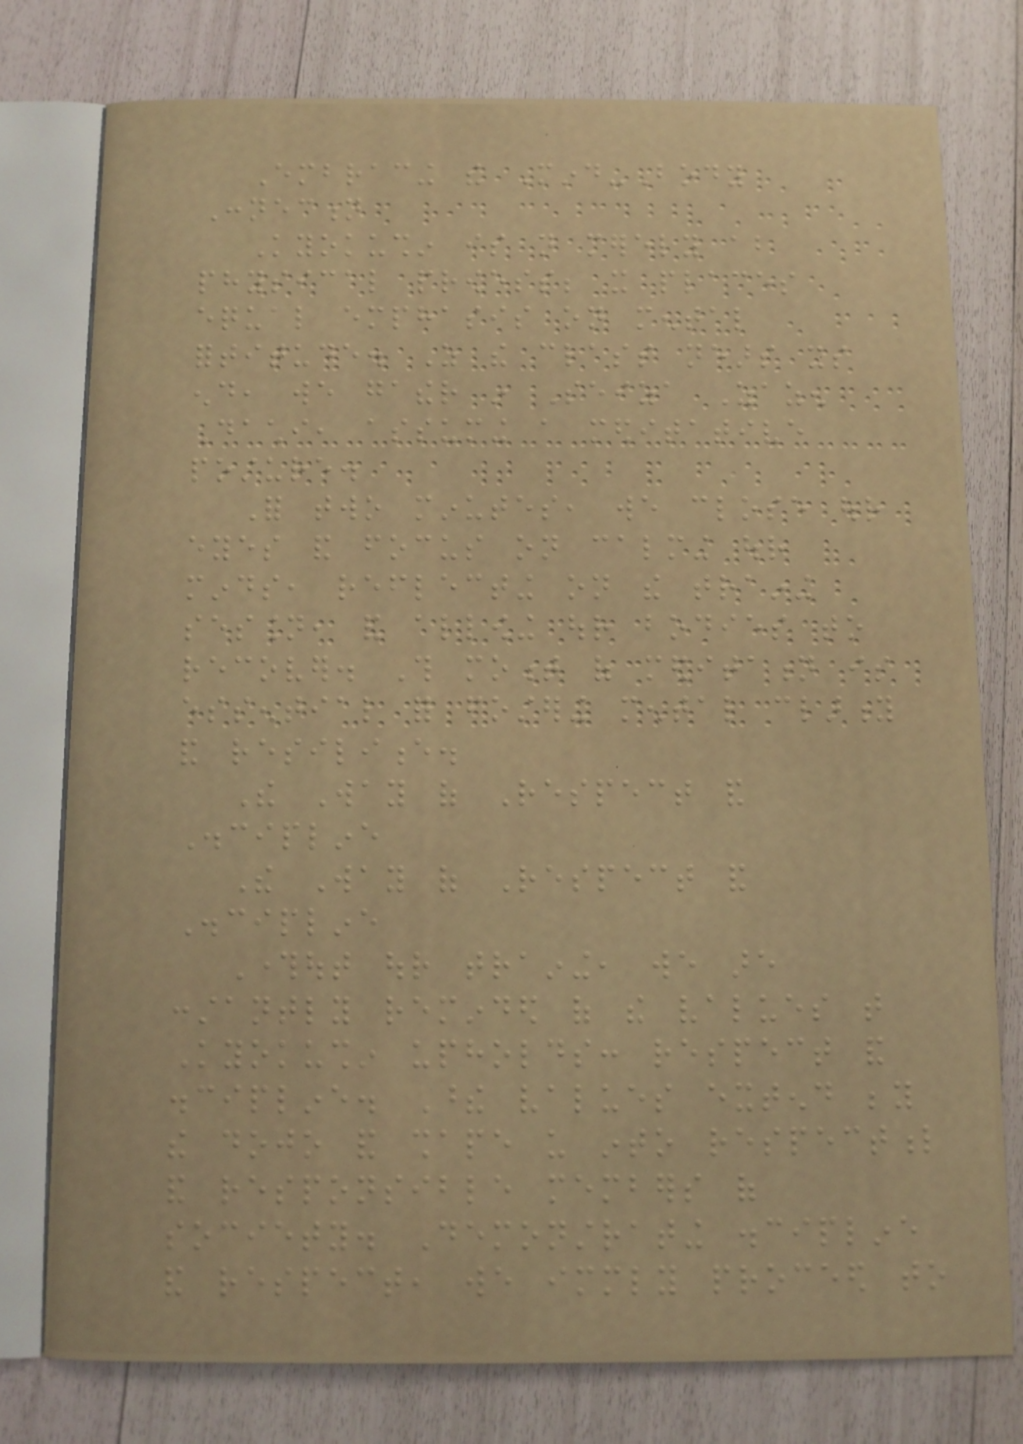Embracing the Mind-Body
Connection
Kyokushin is not merely about
physical prowess; it places
equal emphasis on mental
fortitude. As the class nears its
end, we gather in Seiza Zazen
Dachi, assuming a meditative
posture.
For two minutes, we close our
eyes and focus on calming our
minds, reflecting on the training
session, and allowing our bodies to
recover. This moment of meditation is
essential for fostering mental clarity
and resilience.
The Way of Respect and
Discipline
The Way of Respect and
Discipline
Throughout our training, we are
constantly reminded of the values that
Kyokushin upholds: respect and
discipline. These values extend beyond
the dojo and shape us into respectful
and responsible members of
society. Demonstrating discipline
and respect, we immediately proceed to
